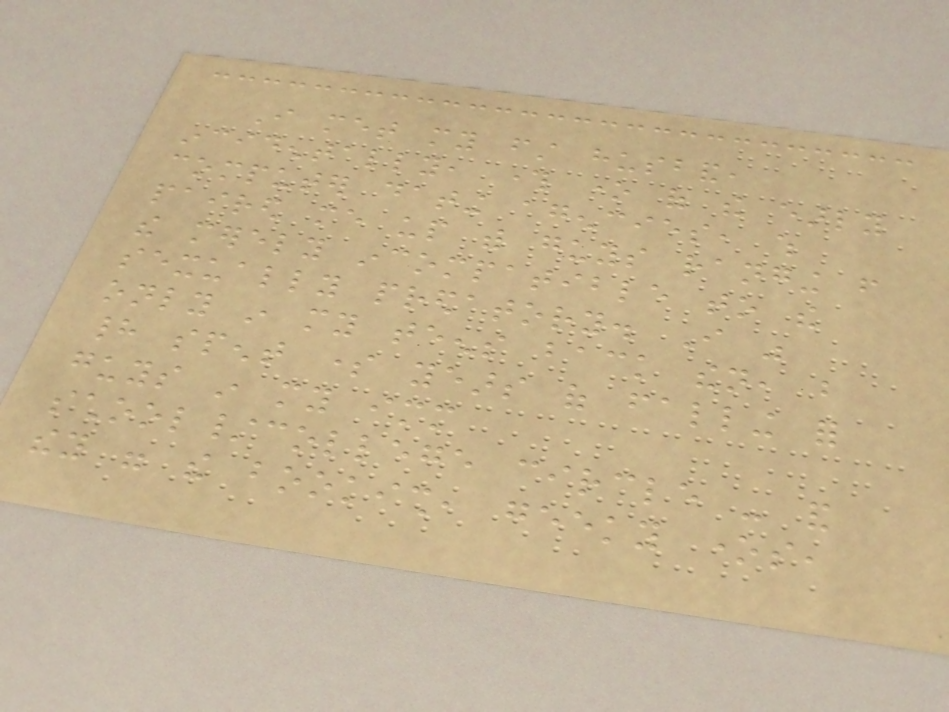I met my first husband,
incidentally, through one of the early
computer dating agencies, which
paired me up with guys ranging from
the merely incompatible to the
sexually predatory. I was
only in my teens back then, but
had spent some years of falling for
guys in my immediate
school/college circle - and
they were the bookish, geeky ones,
